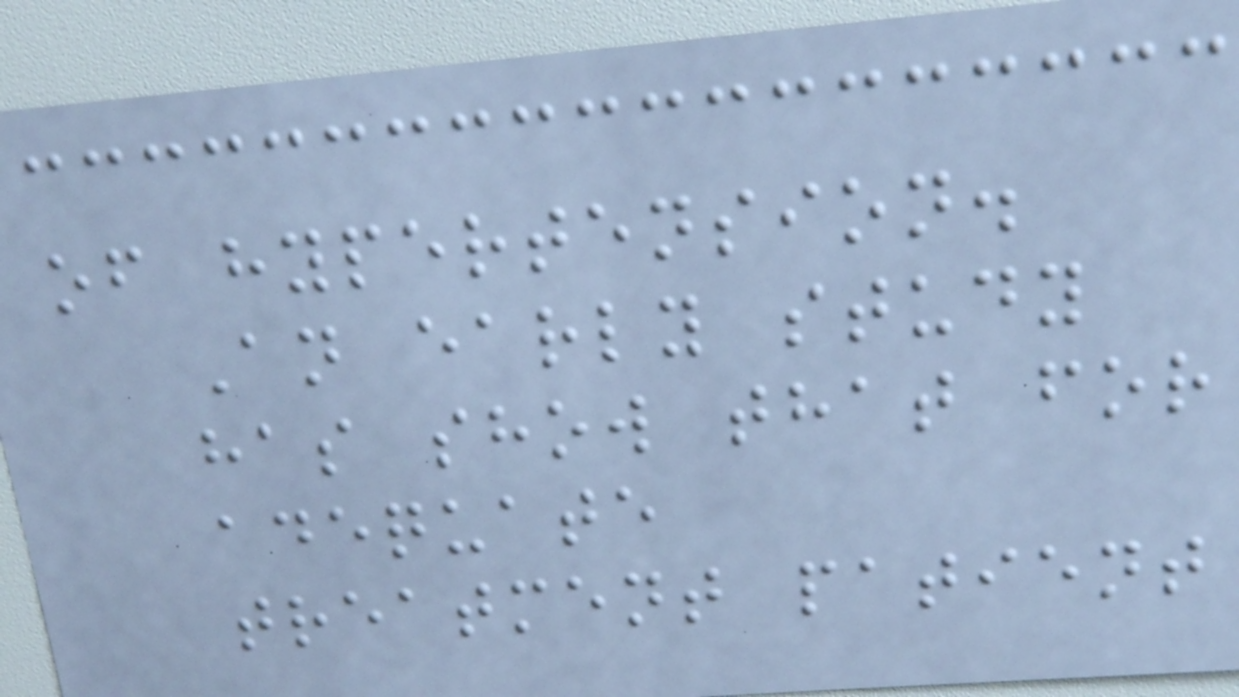of hypertension.
An early study
has show that for
adequate
treatment patient
